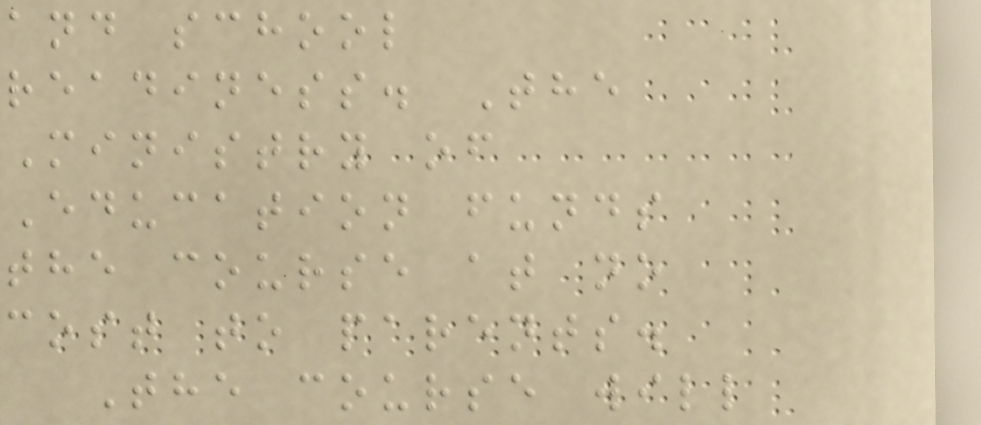and school
readiness. The
Ministry of
Education funds
the course at no
cost to parents.
The course will
